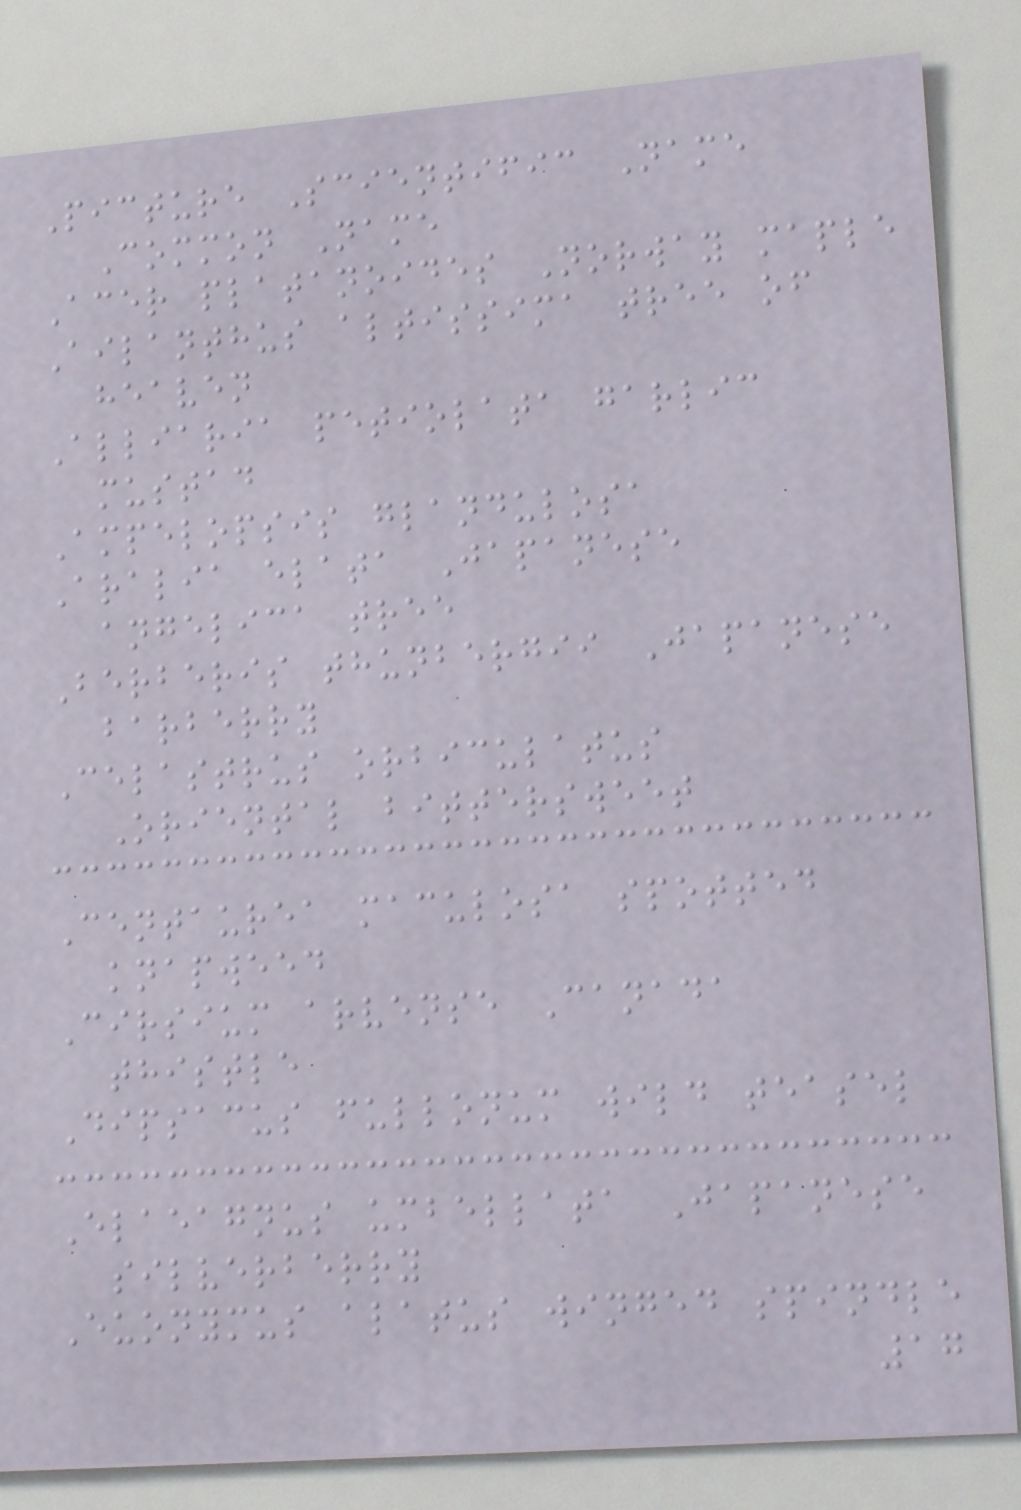Picture Scientific Name
Common Name
Acer platanoides Norway maple
Ailanthus altissima tree of
heaven
Alliaria petiolata garlic
mustad
Ampelopsis glandulosa
Aralia elata Japanese
angelica tree
Berberis thunbergii Japanese
barberry
Celastrus orbiculatus
Oriental bittersweet
Centaurea maculosa spotted
knapweed
Cirsium arvense Canada
thistle
Dipsacus fullonum wild teasel
Elaeagnus umbellata Japanese
silverberry
Euonymus alatus winged spindle
17
